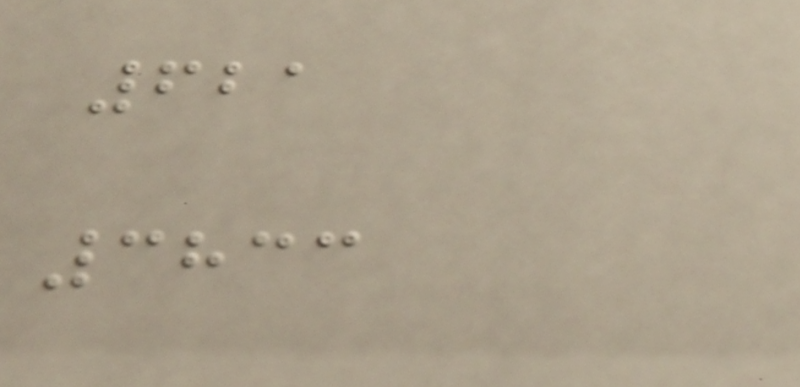621
3833
